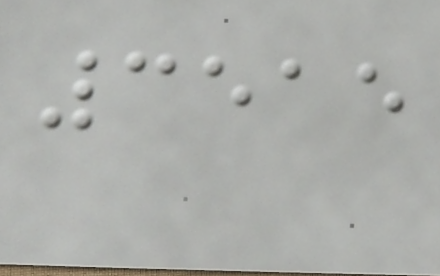3515
